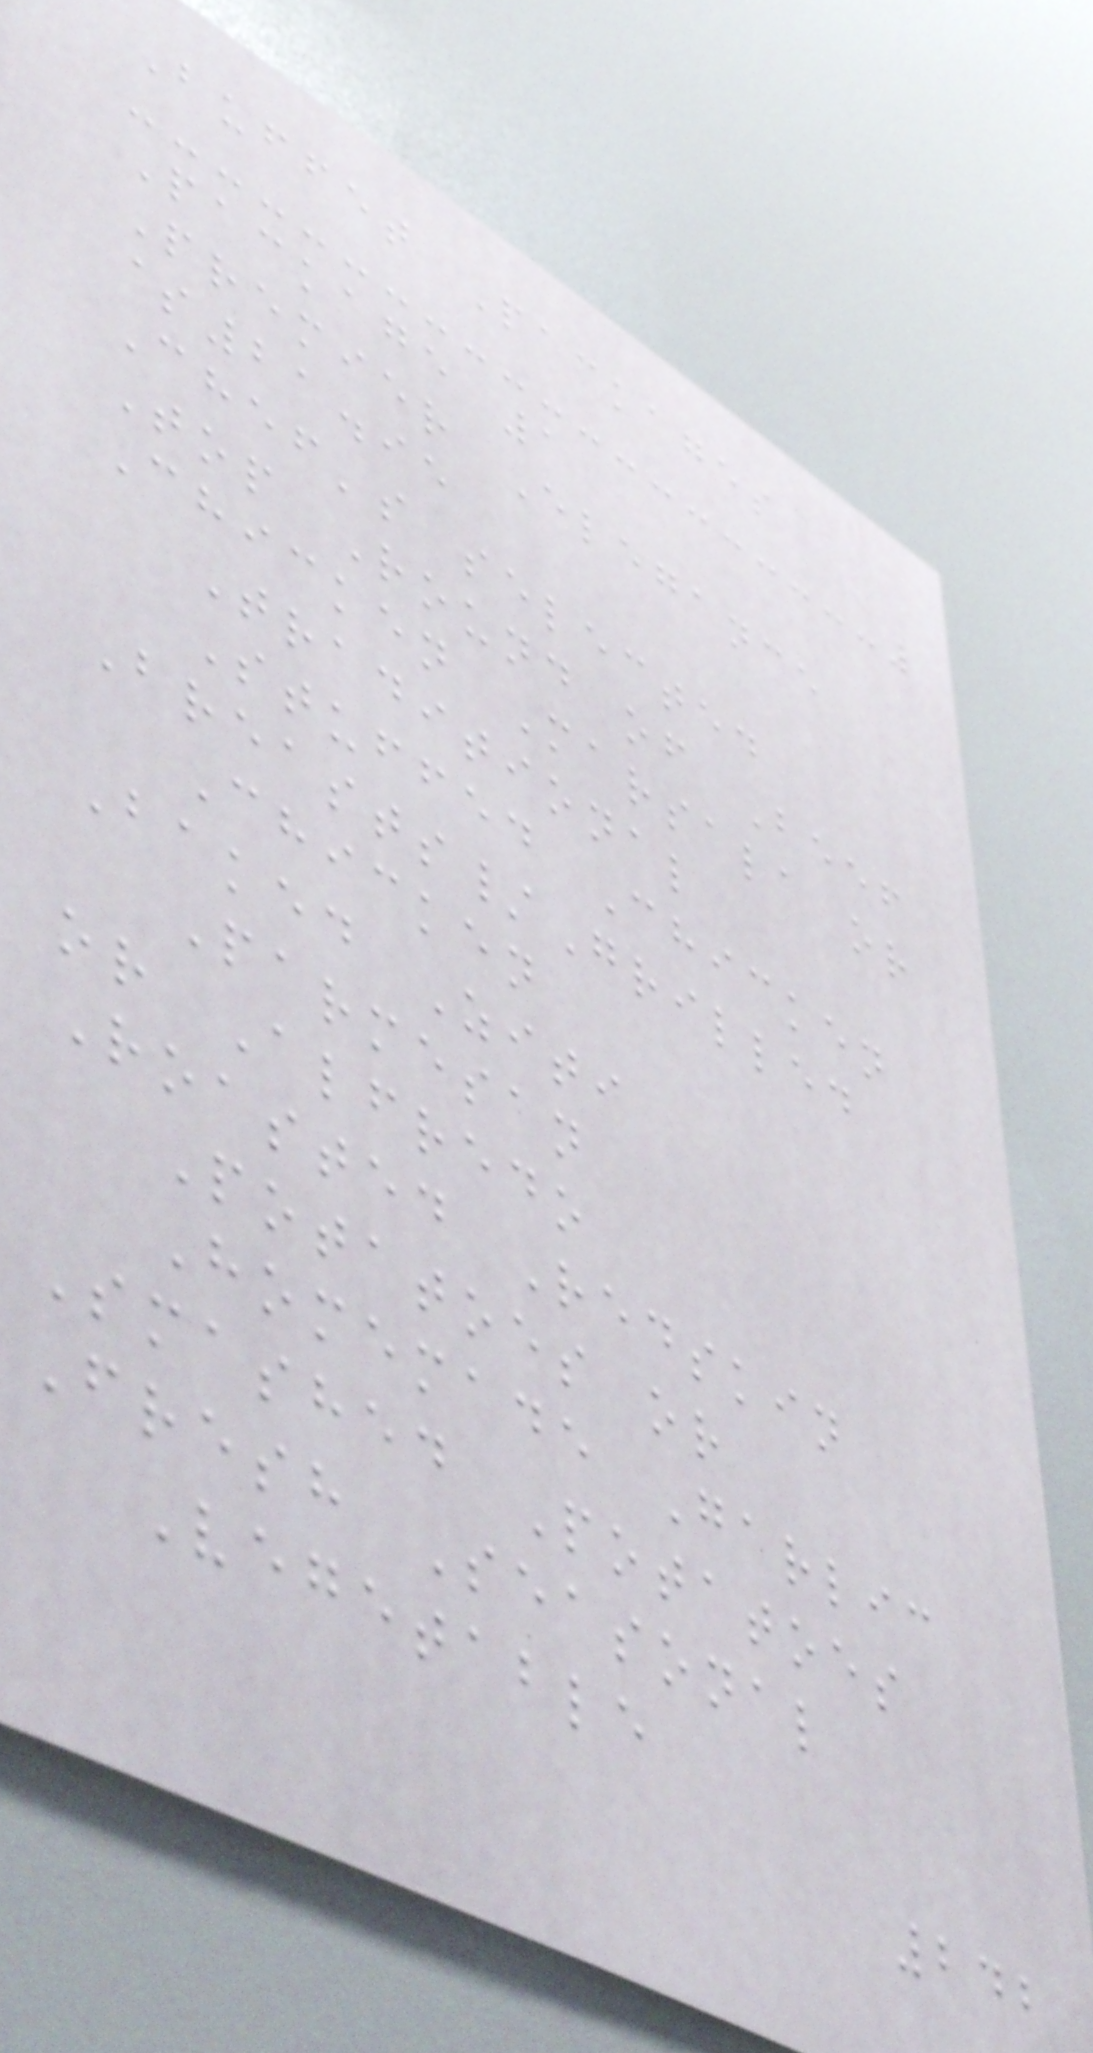Buffet Packages
Package 1
Premier Elegance
$21.95
Chef's selected
Top Round of Beef
Chicken Marsala or
Traditional
Stuffed Chicken
Breasts/Grilled
Chicken
Baked Ziti
Parmesan
or Alfredo
Roasted Redskin
Potatoes or
Homemade Garlic
Smashed Potatoes
Fresh Seasonal
Vegetable
242
